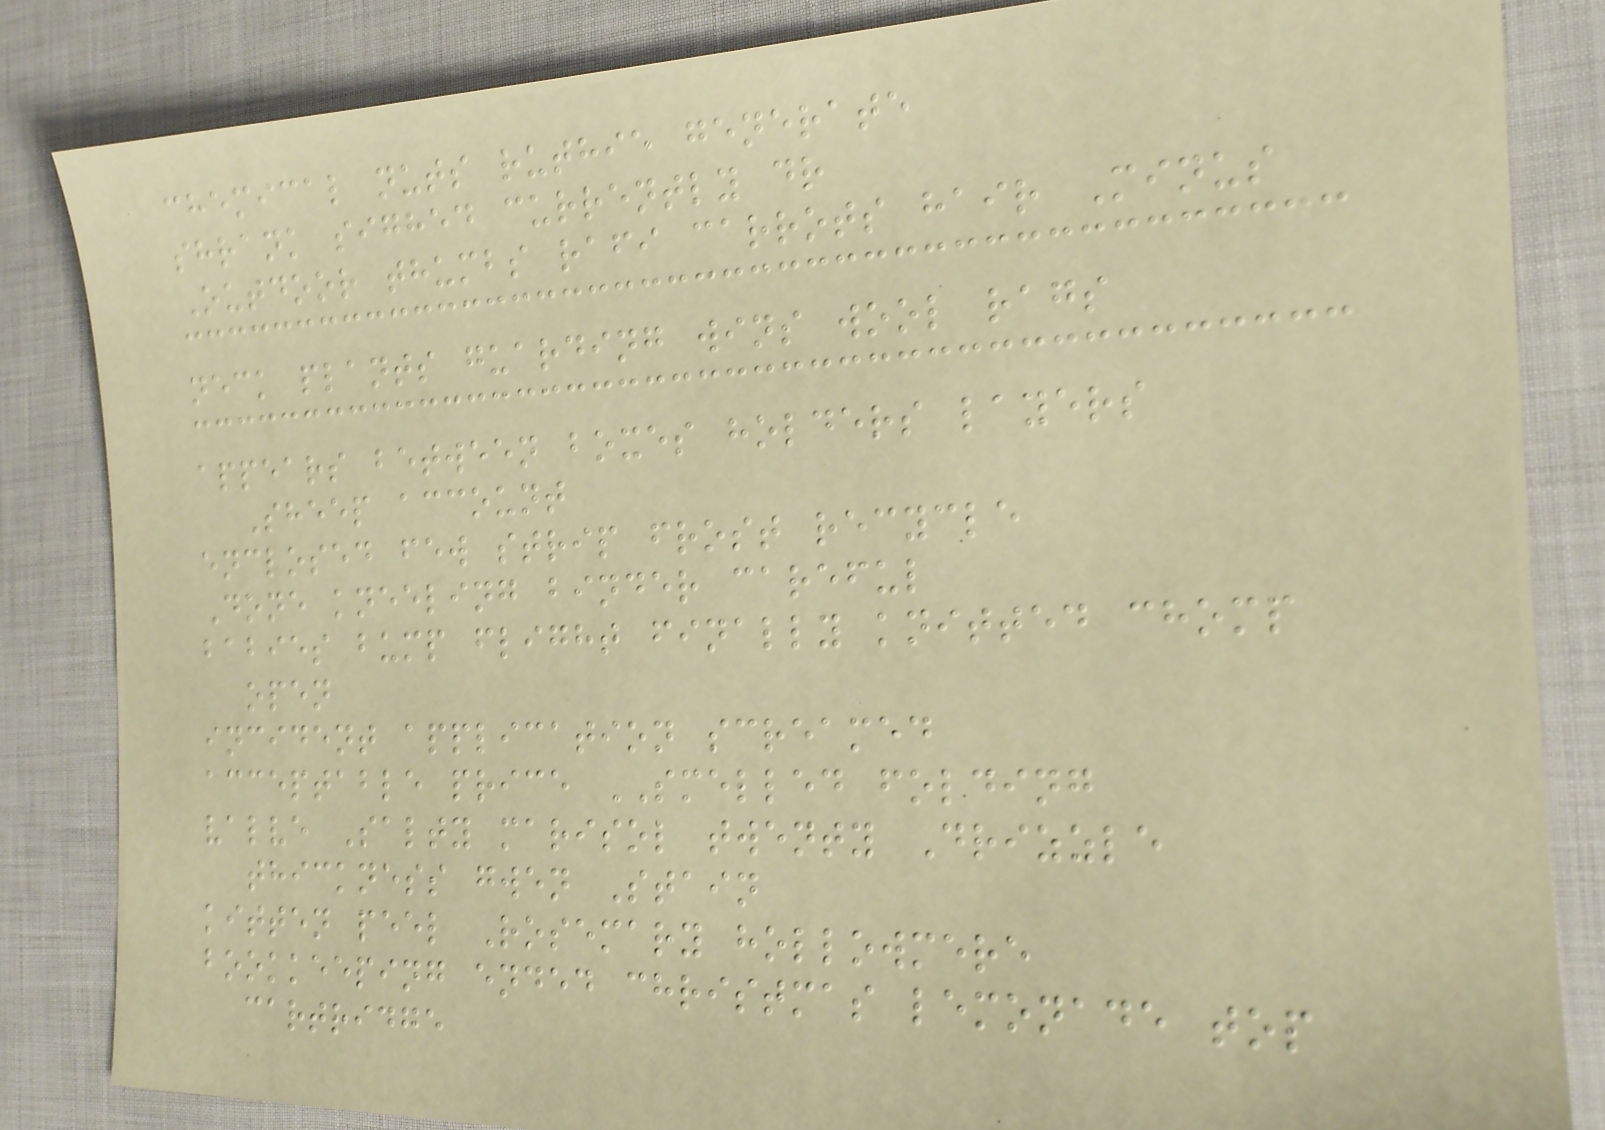chemical nuts ruthie generate
shrank sighed currently dr
Outdoor thumbs rafi carrots hair Minus
neck plants guarding wins wool rags
appears between boxes holders layers
Sheep account
enclosed few strip frost recycle
Done kneeling binder careful
babies bump flight finally knitted chomp
open
incident application screamed
acceptable price SMELLED folding
valve Salty marisol twenty Drizzle
thickness gwen Stain
kitten peel Rosemary hollowmere
bookkeeping ended christmas lemonade top
cartridge
